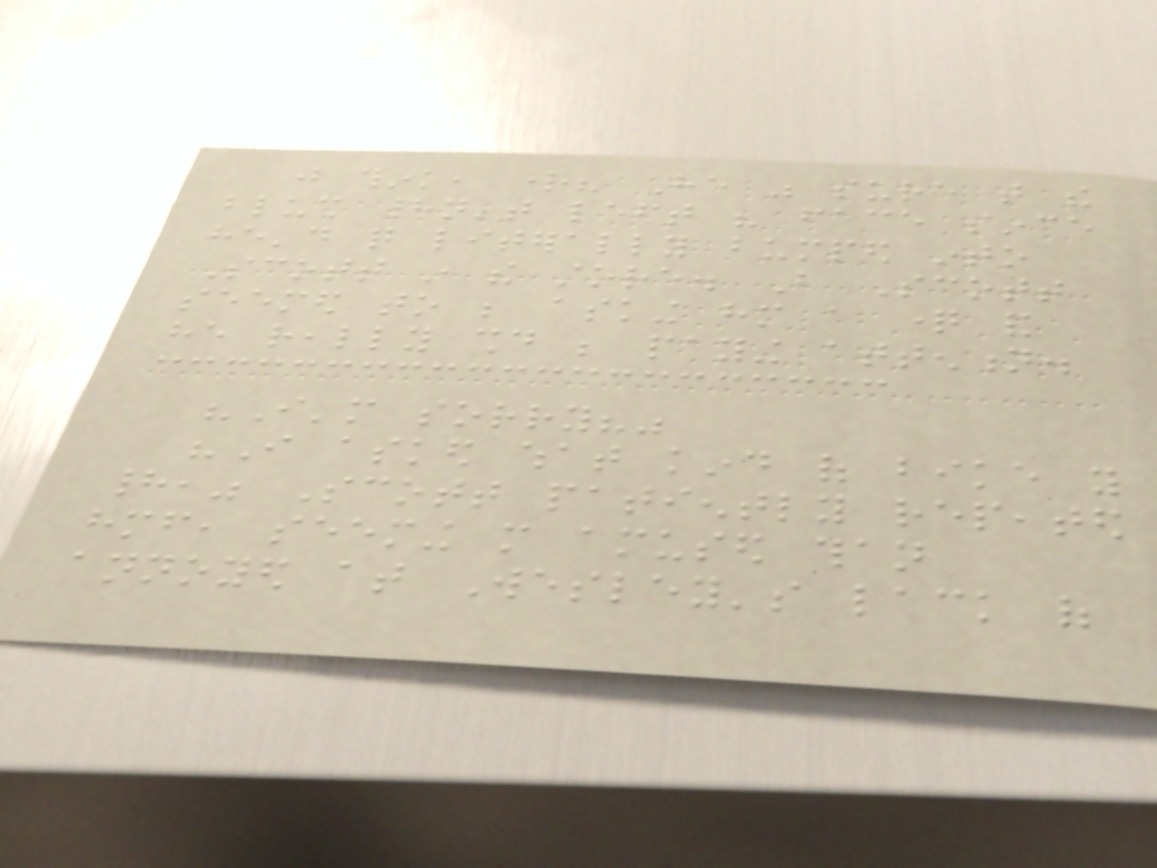just think, right? He was sure that the
blush hadn't left his face since
he'd quite literally bumped into
Scott in the store. But Scott
seemed to be asking him a question and
he really should be paying attention.
"I'm sorry?"
"I asked what kind of bike you
had," Scott patiently repeated
himself, seeming more amused than
annoyed at Wesley's lack of
